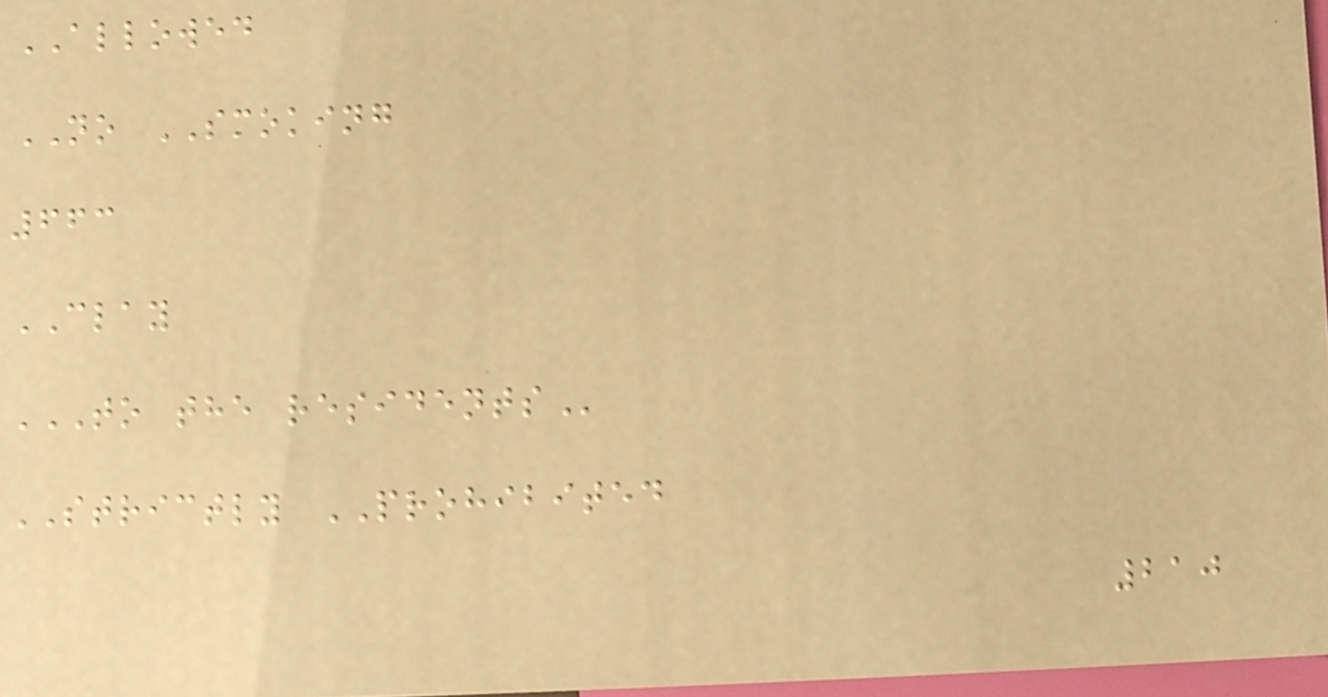ALLOWED
NO SMOKING
663
CLAY
TO THE RESIDENTS
STRICTLY PROHIBITED
210
